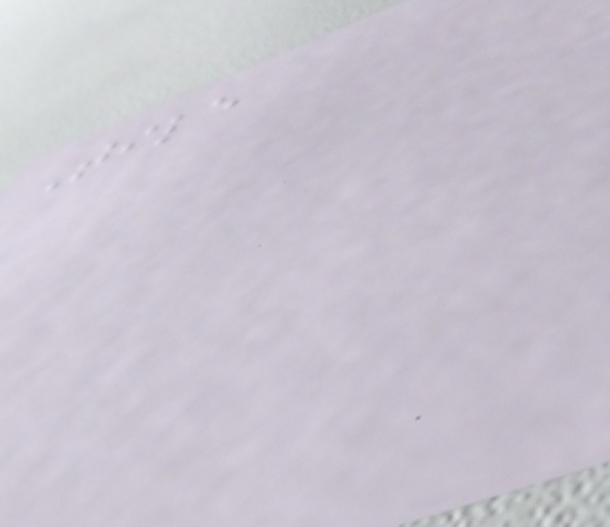Tile
